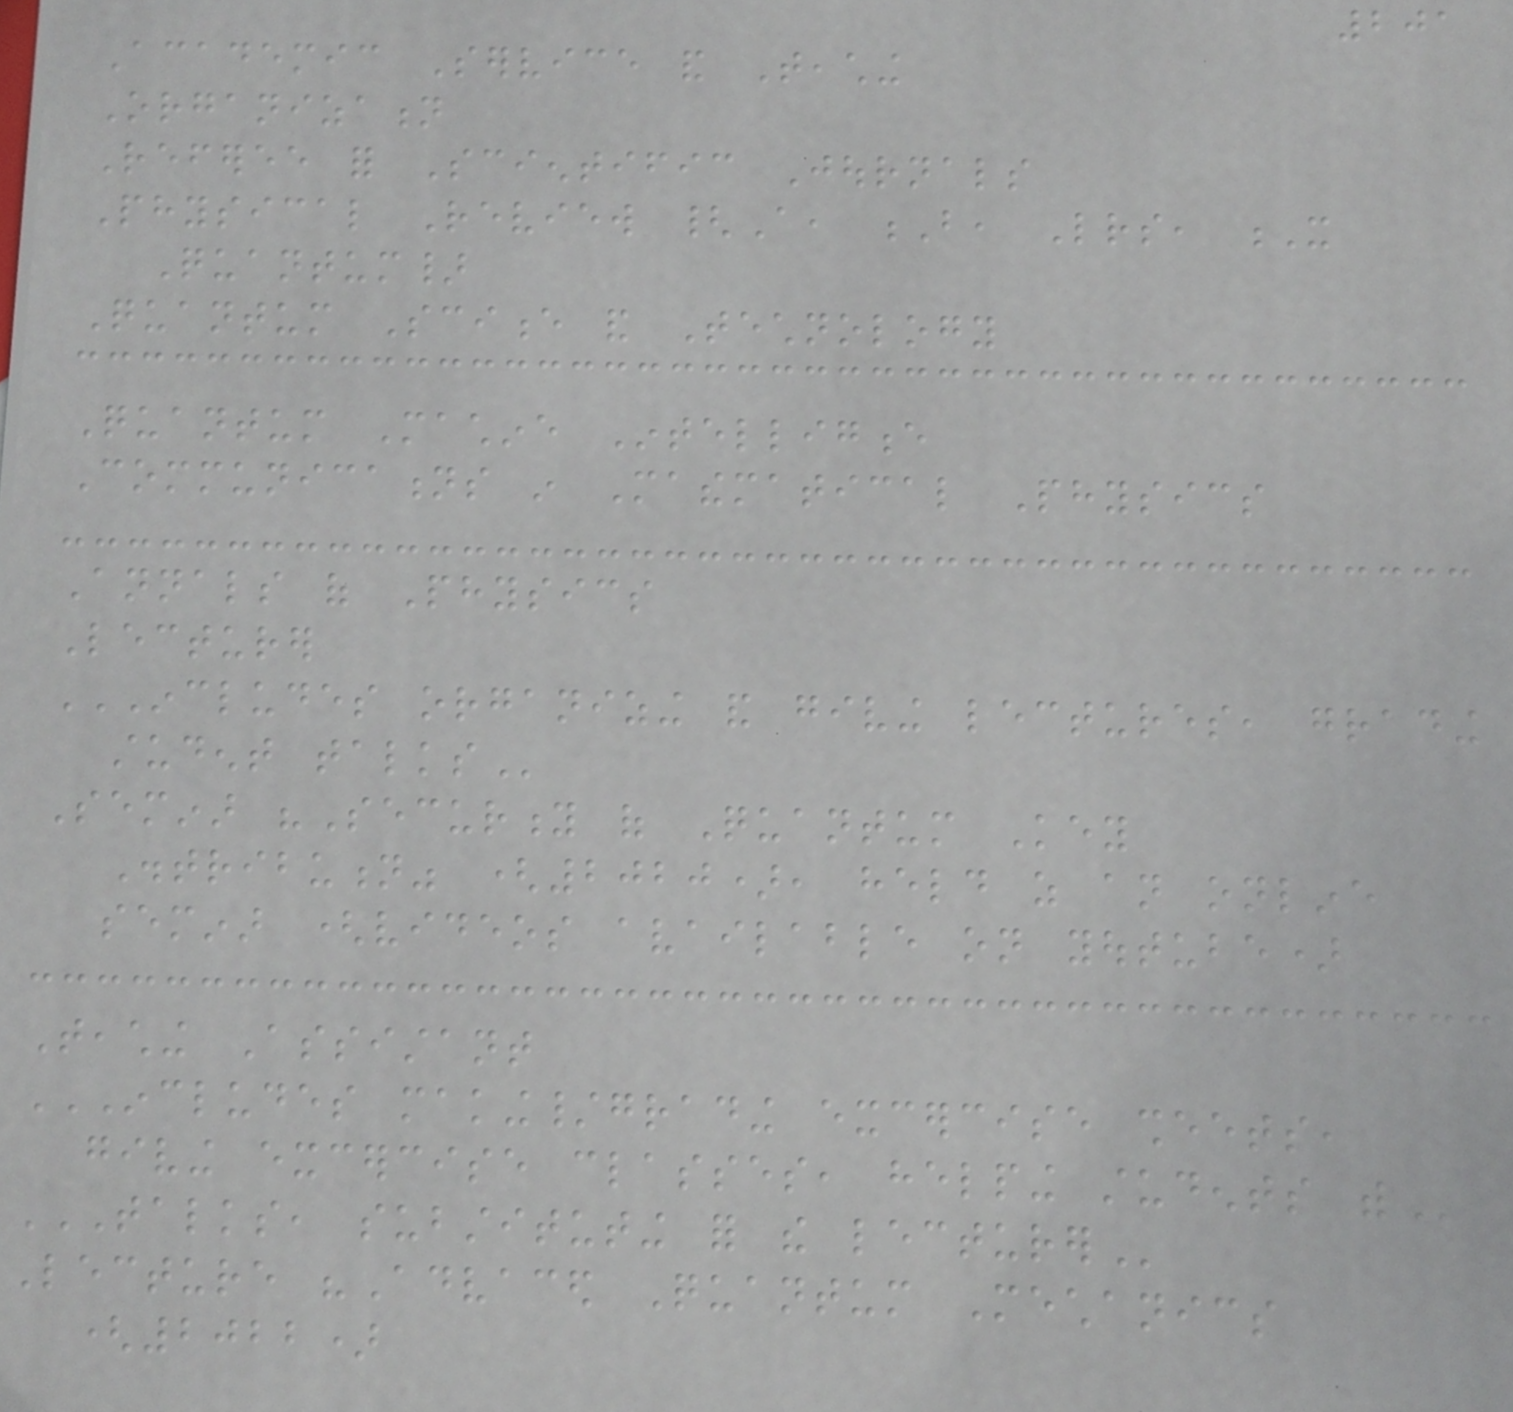201
Academic Service and Teaching
Organization
Referee for Scientific Journals
Physical Review {A, B, Letters, X
Quantum}
Quantum Science and Technology
Quantum Machine Intelligence
Communications in Mathematical Physics
Annals of Physics
Lecturer
INCLUDES ORGANIZING AND GIVING LECTURES, GRADING
STUDENT TALKS
Seminar "Security of Quantum Key
Distribution" (2020), held as an online
seminar (videos available on youtube)
Teaching Assistant
INCLUDES MAKING/GRADING EXCERCISE SHEETS,
GIVING EXCERCISE CLASSES, HELPING STUDENTS WITH
TALKS, SUBSTITUTING FOR THE LECTURER
Lecture "Advaced Quantum Mechanics
(2022)
